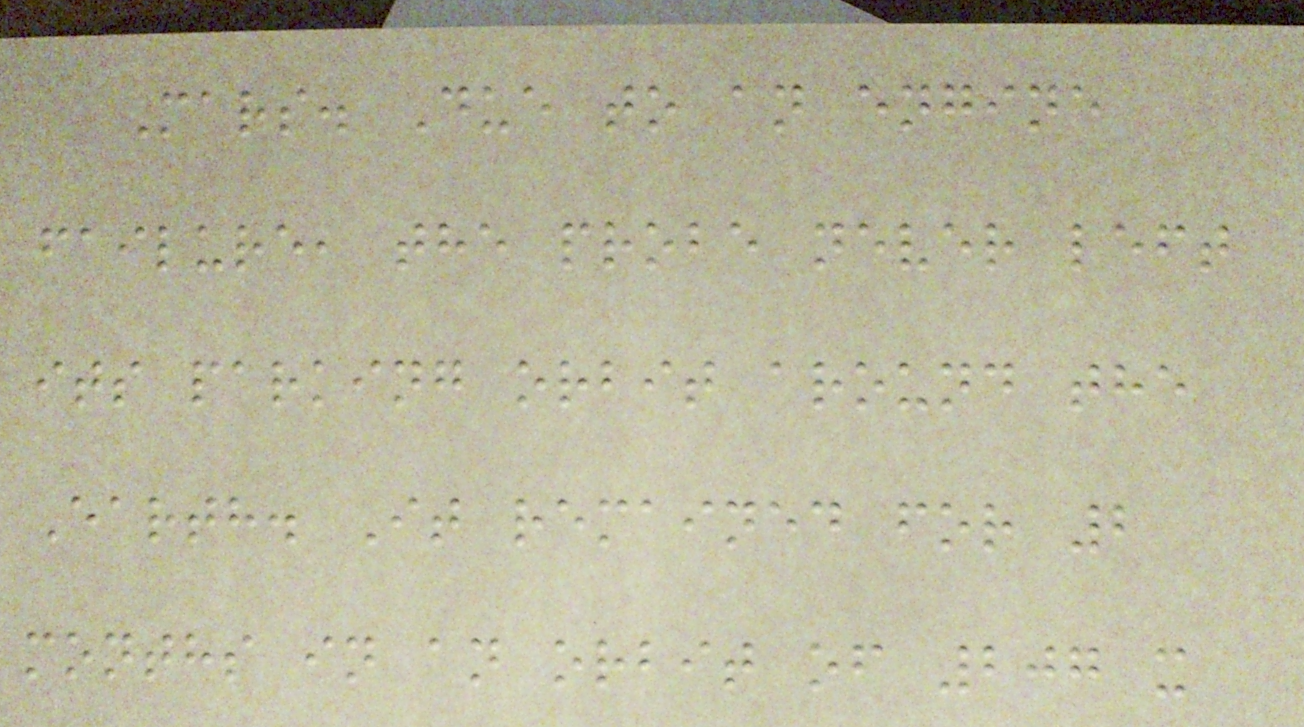Mars. Due to an engine
failure, the probe never left
its parking orbit around the
Earth. It remained for 2
months in an orbit of 207 x
